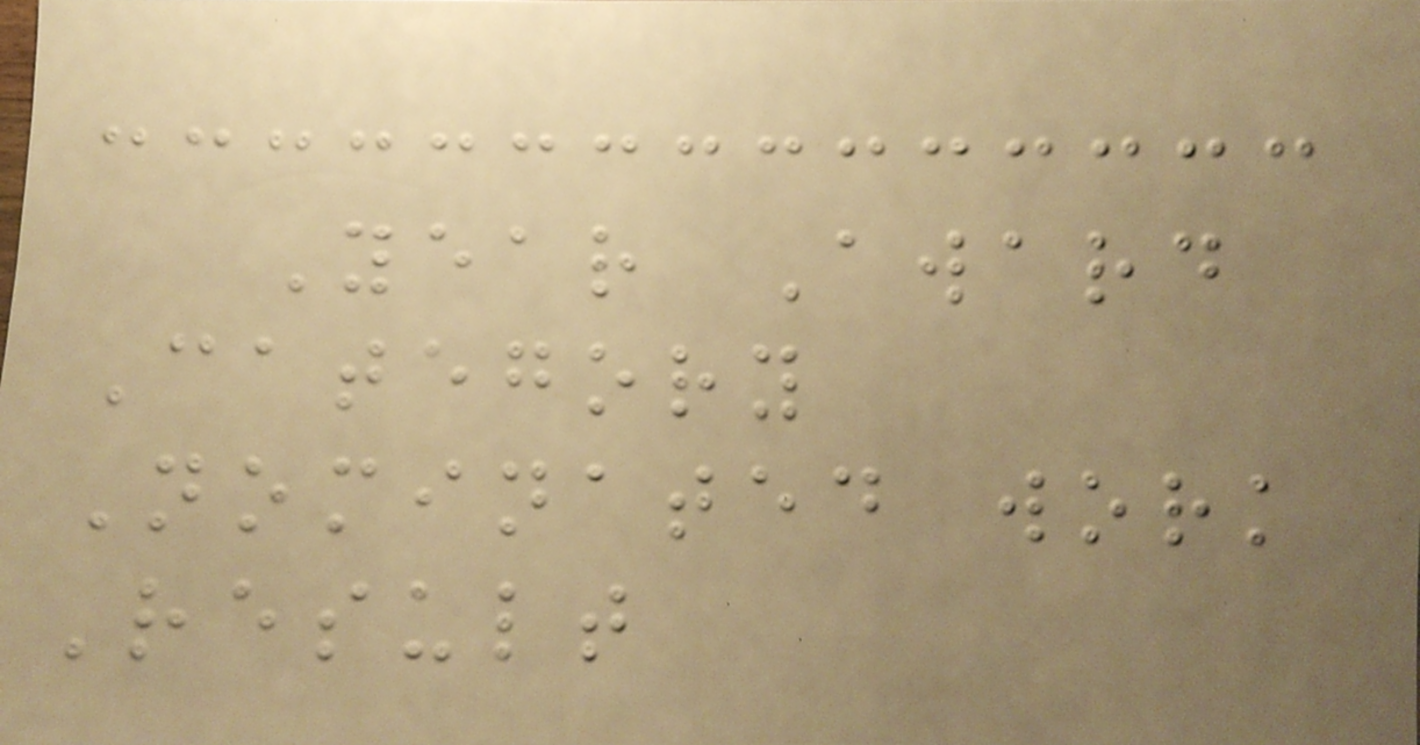Year Award
Category
Nominated work
Result
